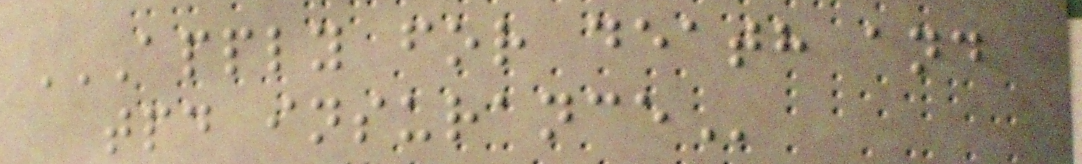APPLY FOR DEATH AND
TPD INSURANCE
